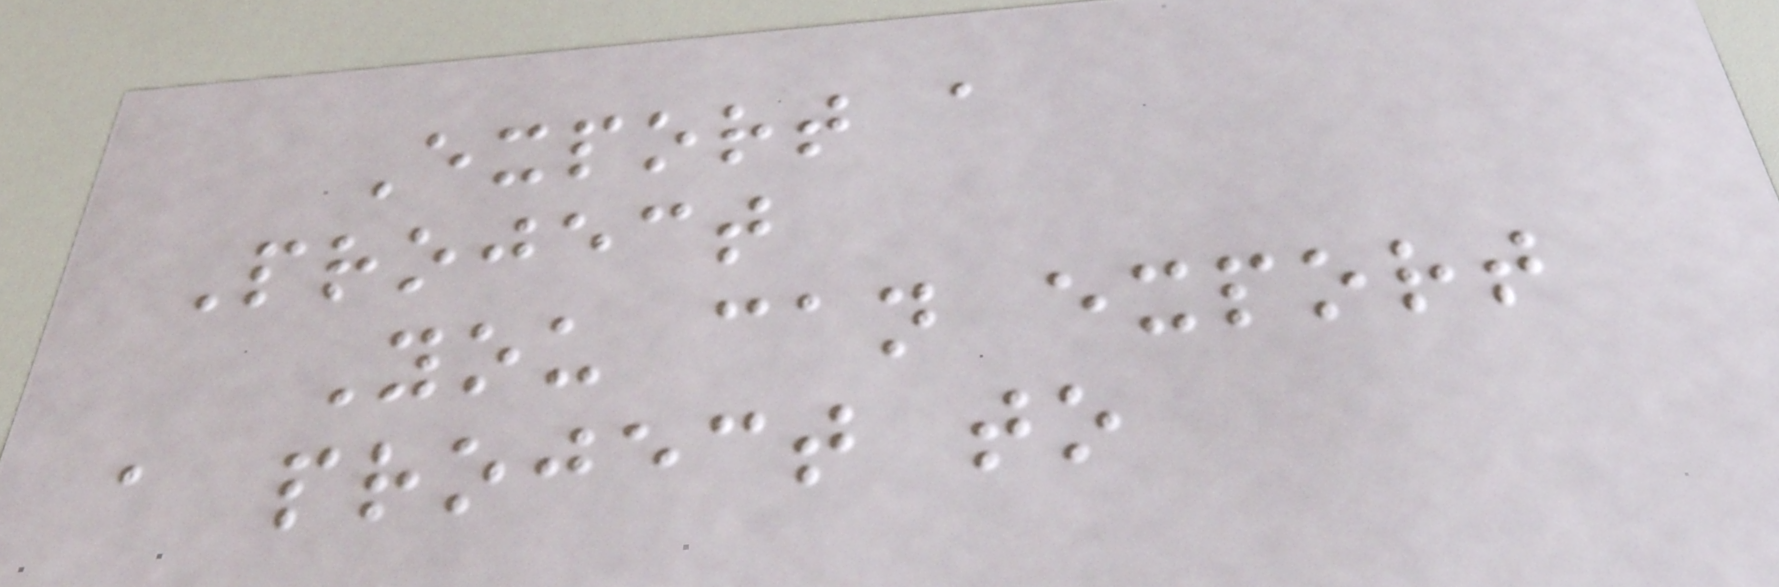Export a
Project
You can export
a project to
